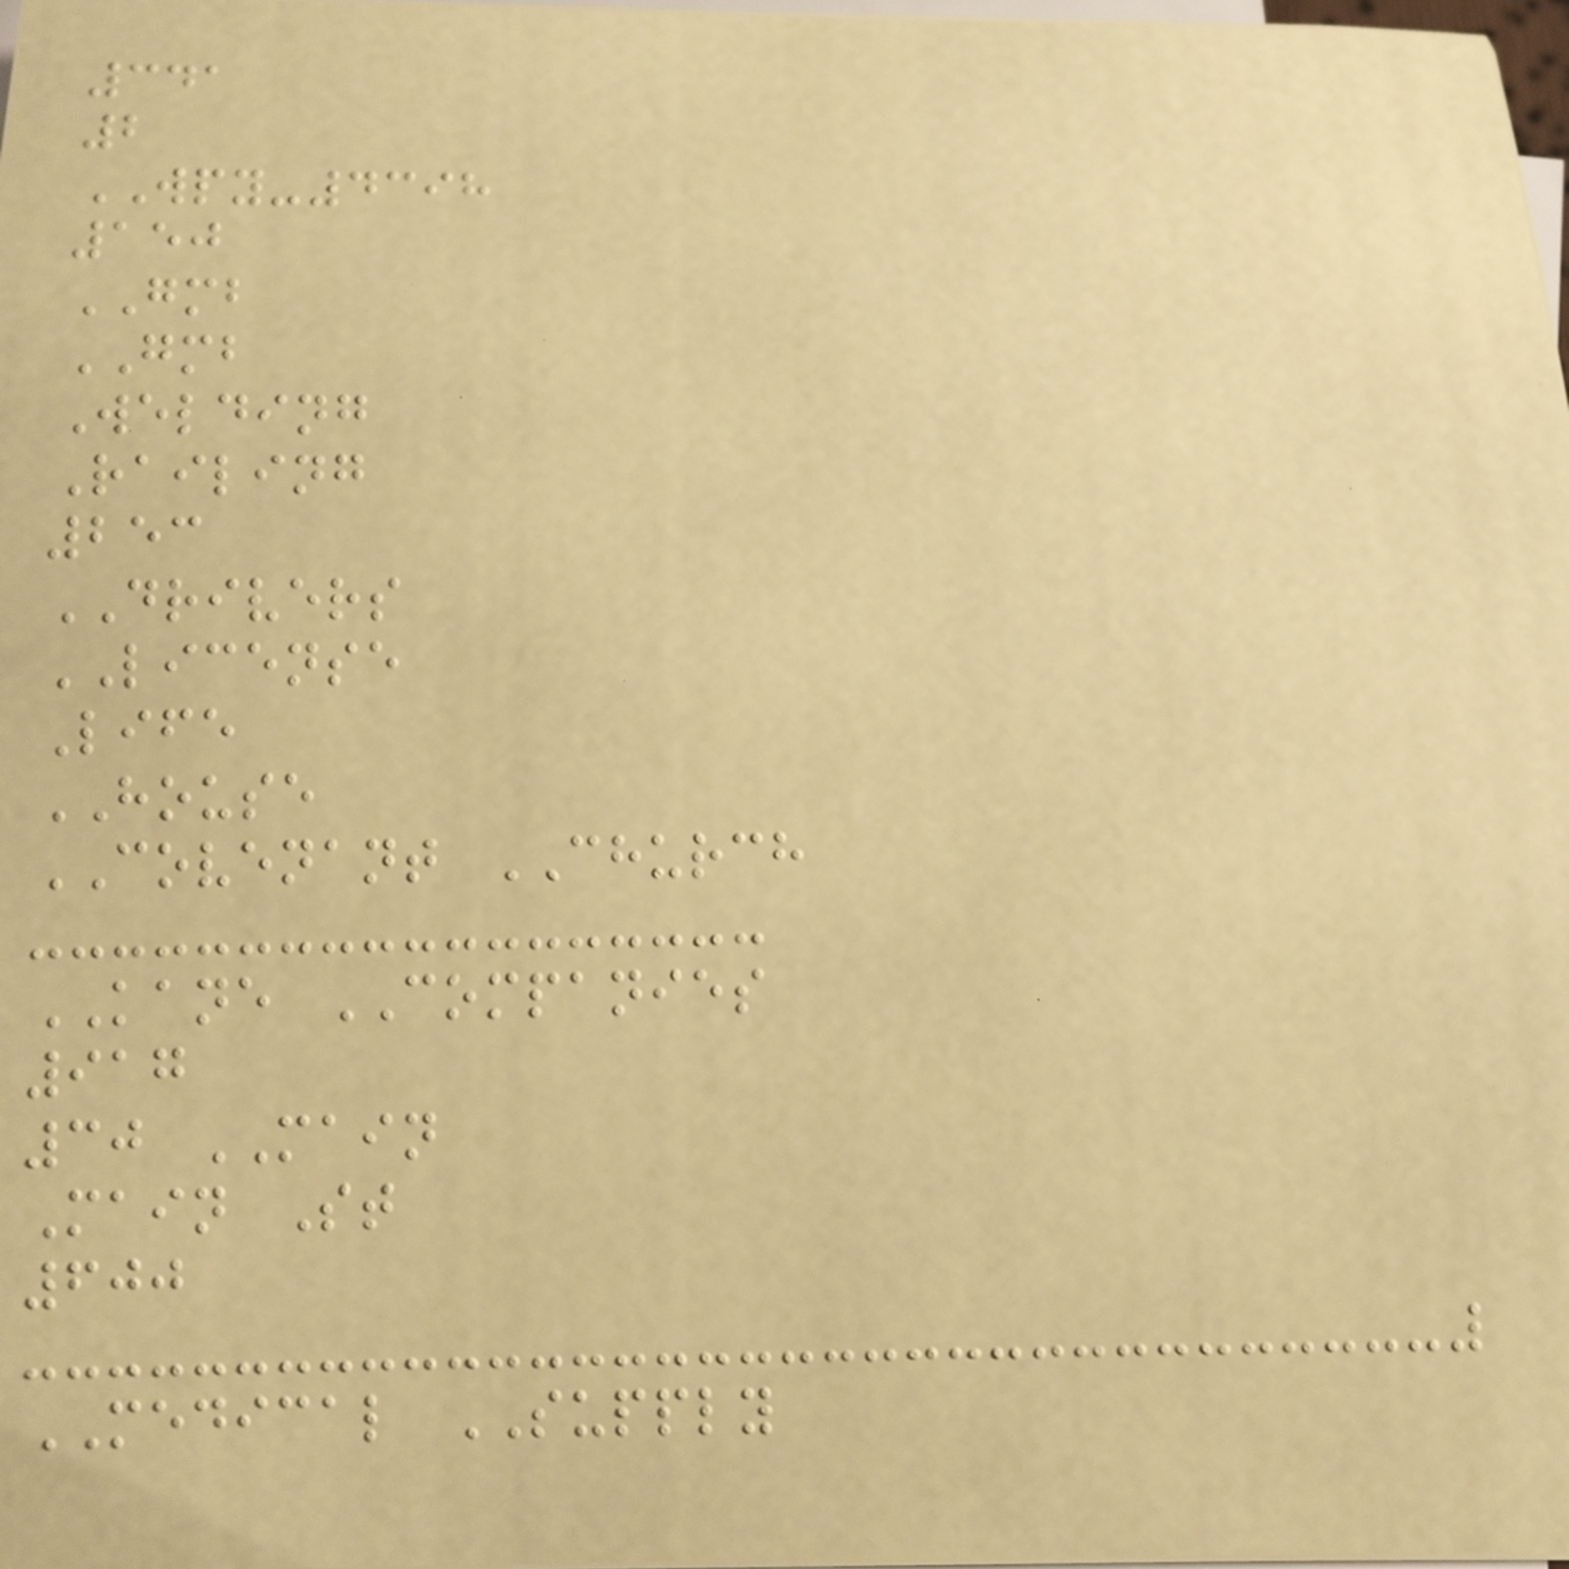341
2
WPY-4398
150
GMB
GMB
Welding
Railing
253
DRIVERS
LICENSE
Life
HOUSE
COVENANT CHURCH
KANE COMPANIES
917
30 MAIN
Main St
600
MEDICAL SUPPLY
